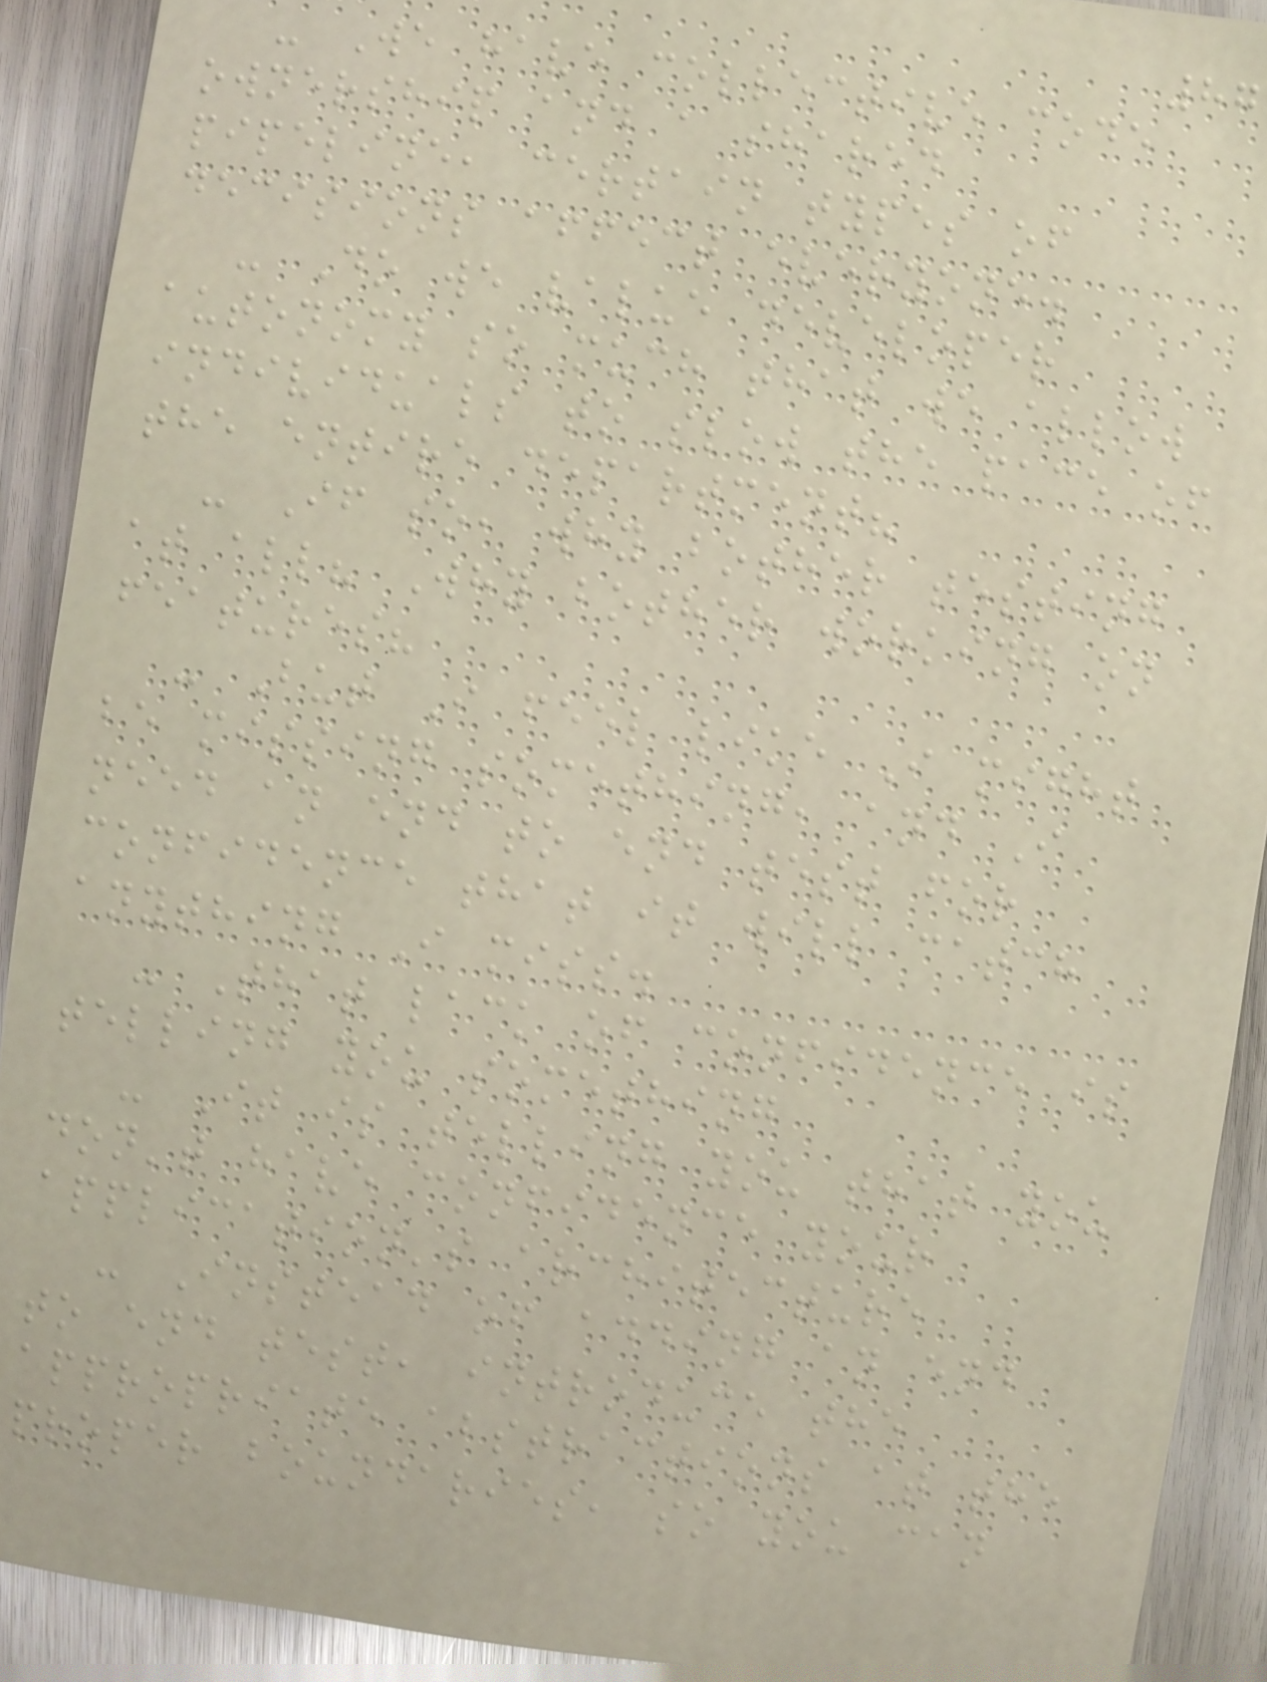87
- We have collective code
ownership and a shared
pipeline, certain types of
decisions affect everyone.
- Do we value developer
autonomy so much that we allow
individuals to slow the pace of
the entire department?
- If so, why bother testing
at all? Why bother working on
features?
- But I feel like I might
be missing something, and I
need an end to end test for
confidence that it will catch
anything I miss.
- That lack of confidence is
telling you something
- It is telling you that you
don't have confidence your
application's architecture
- Instead of adding an end
to end test, introduce the
appropriate abstractions at the
proper boundaries, so you can
